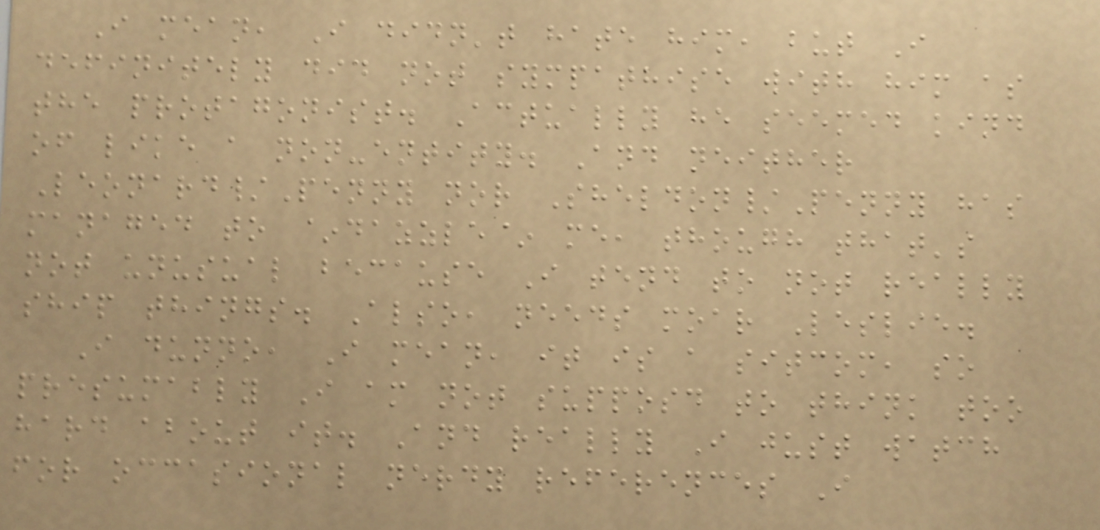I mean, I didn't hate him, but I
definitely did not sympathise with him as
the protagonist. Actually he seemed kind
of like a non-entity. And neither
Leonard/Penny nor Sheldon/Penny has
managed to ~dazzle~ me, though that's
not unusual because I tend to not really
ship things. Also, needs moar Leslie.
I dunno, I mean, it is a sitcom, so
presumably I am not supposd to think too
hard about it. And really I just watch
for occasional nerdy references I
